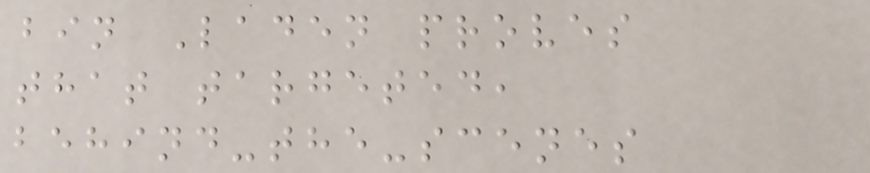bin Laden proves
that targeted,
behind-the-scenes
